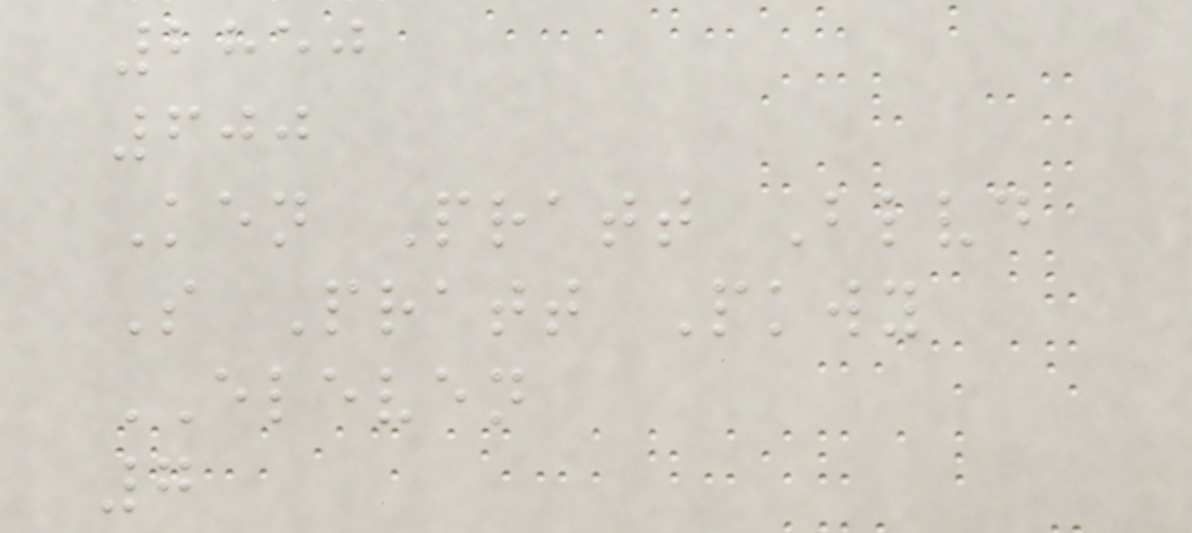2850
600
Ken Pratt Blvd
S Pratt Pkwy
ELEVEN
7
